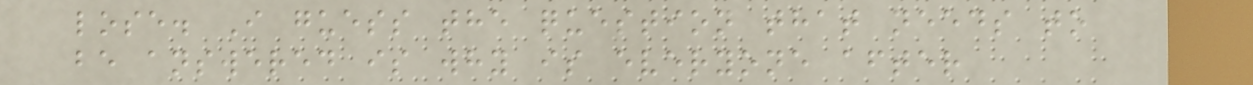lose. I guess the question that needs to
be answered is why is everyone after
